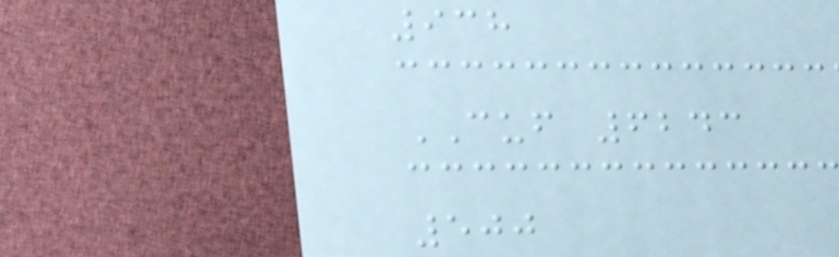938
CUF 6243
500
